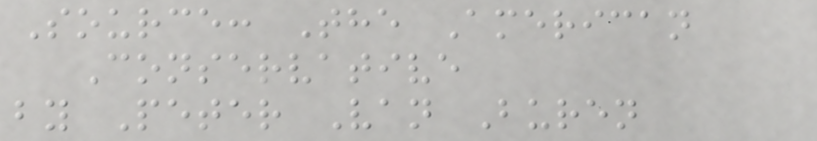Source: The American
Conservative
by Peter Van Buren
